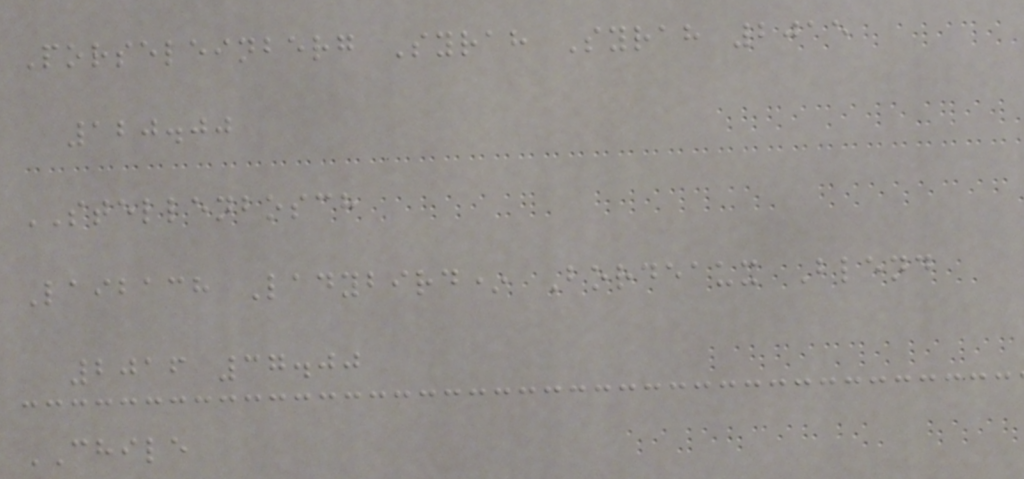Porseleinberg Syrah Syrah 2015
120.00
STELLENBOSCH
Laibach Ladybird* Bordeaux Blend
2016 37.00
CHILE
